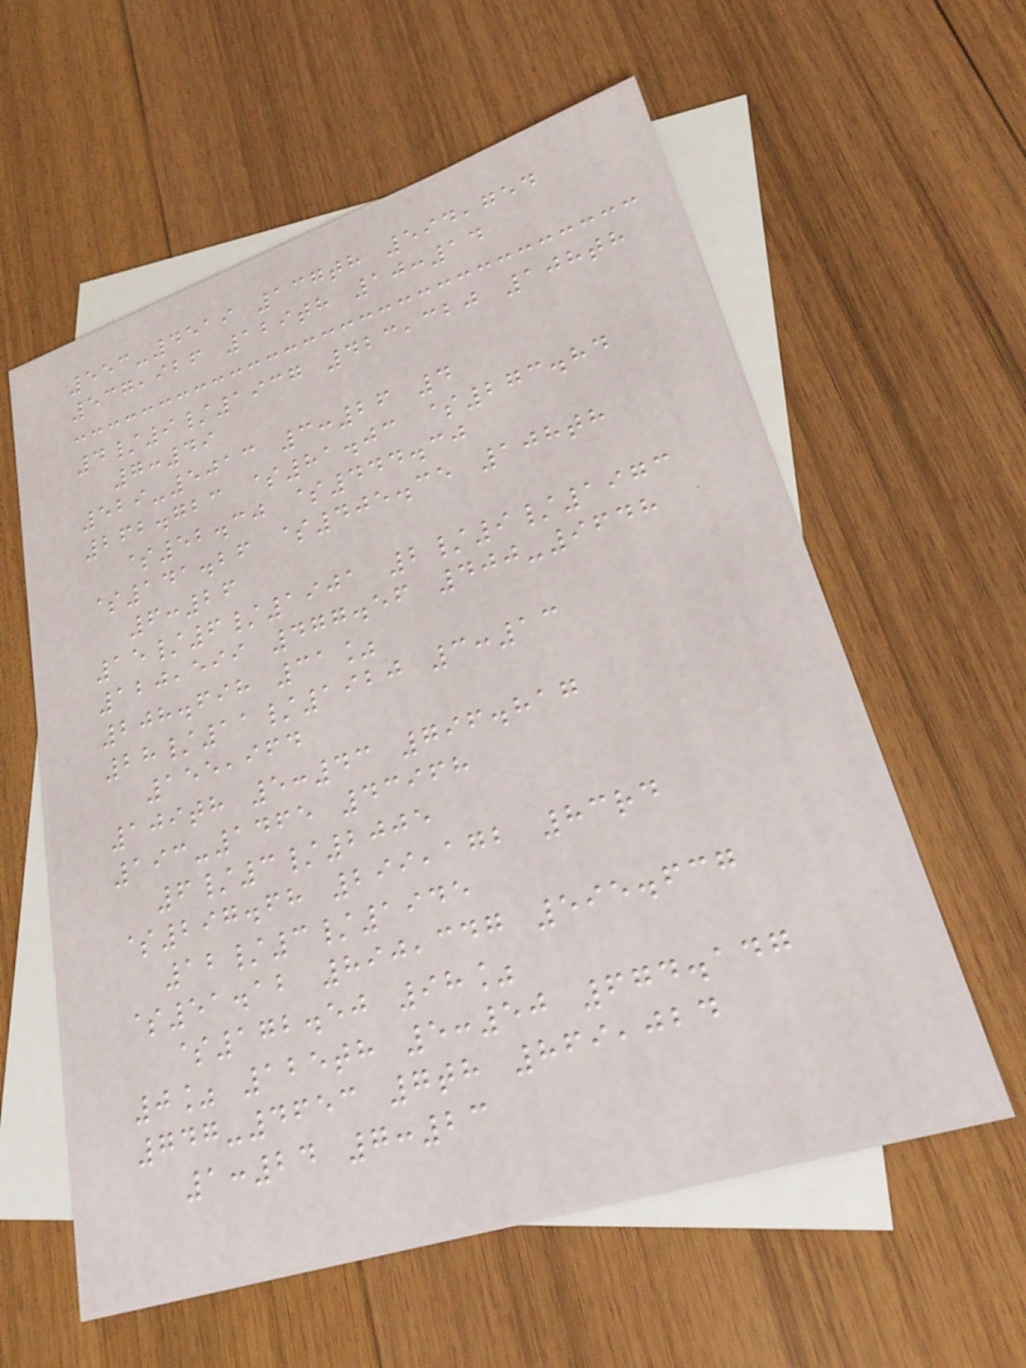553-4519 137th 594,754
537,926 129th 10:14
4/9/1937 423,320 108th
7:49
529-5013 3:26 4
262.723 $81.03 $273.84
$52.30 $444.30
$141.26 $405.35 108th
6:26
15/6/1901 2/9/1973
120,599 477.56 400-9648
208.698 31%
28/11/1920 3:13
155,964
109th 5:43 796.817
193-1465 43968
6/3/2005
$297.68 299,172 83rd
12/3/1945
$51.12 890,347 595.637
$172.50 98%
0% 125th 5:50 674.147
747-4653 7th 869,024
1:24 7:23
